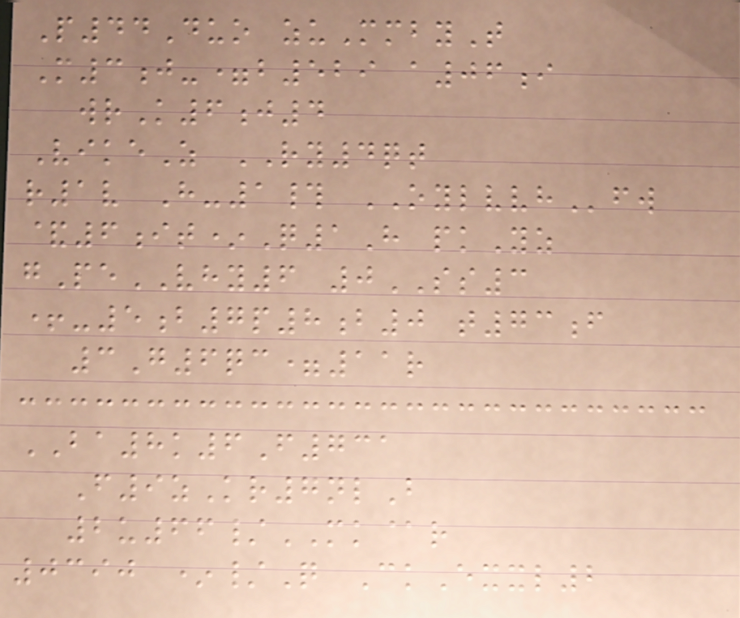P44Duo zuMmbyT
M3j-=b529 a06i
wrK6j4
VikeZ RY4qt
r1v H-1# OYLVVHfw
&6it*Q1H pkYz
gPeVHY6 0SS3
+-5b7p8b0 t73f
3G6qc=11r
BA8k6F731
F9zKr7nlB
2u66/MK@r
0390 */Q CkExxl2
